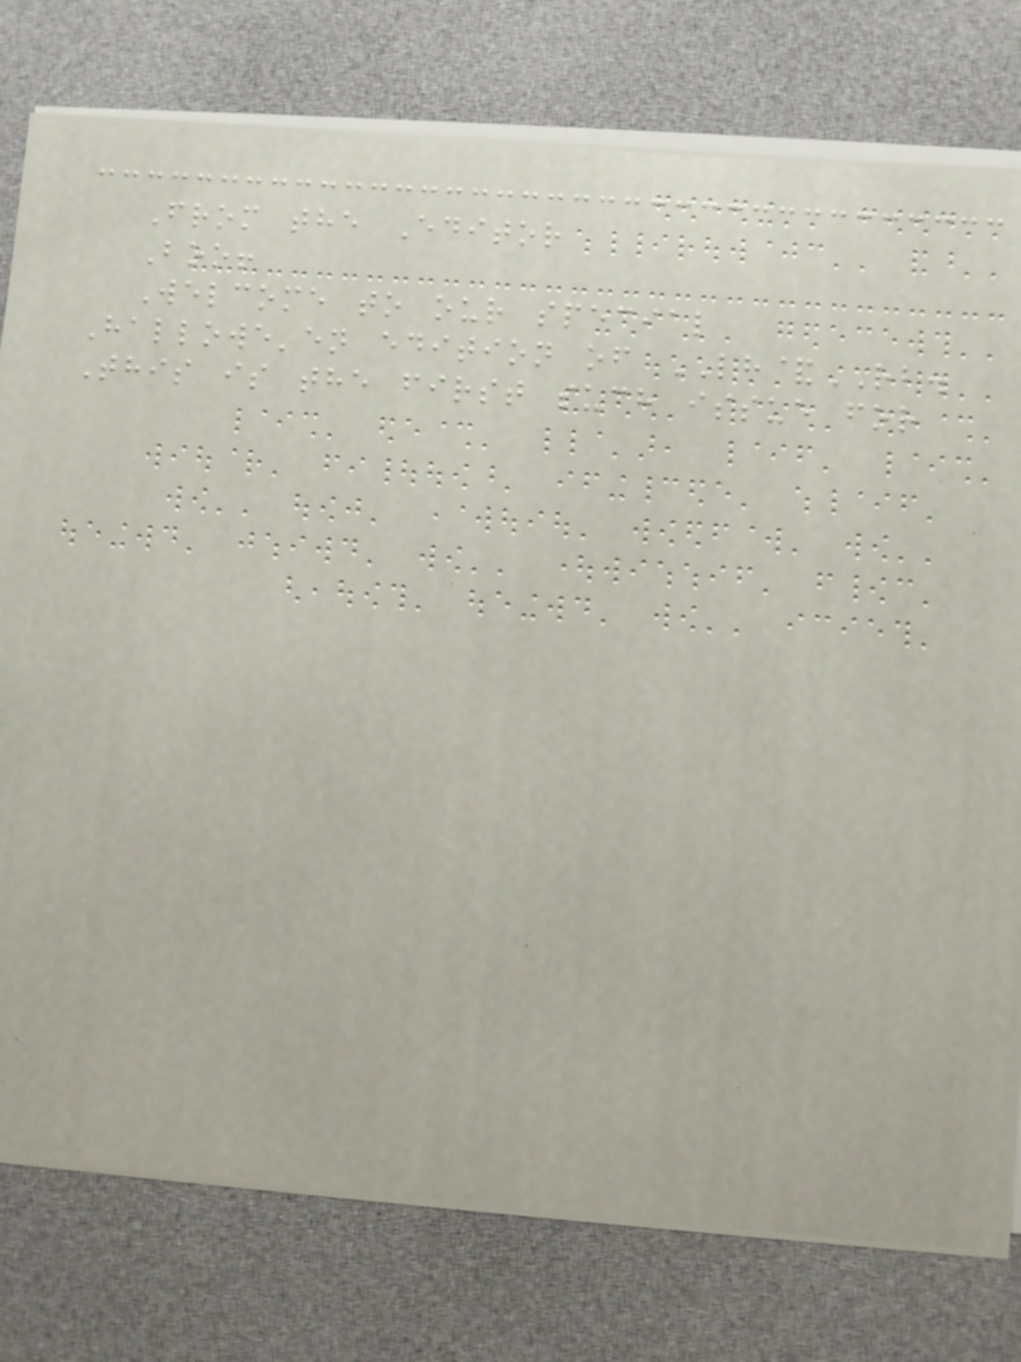From the Editor
Boo!
Welcome to our special
Hallowe'en edition of LH&RB.
This is the first such issue for
